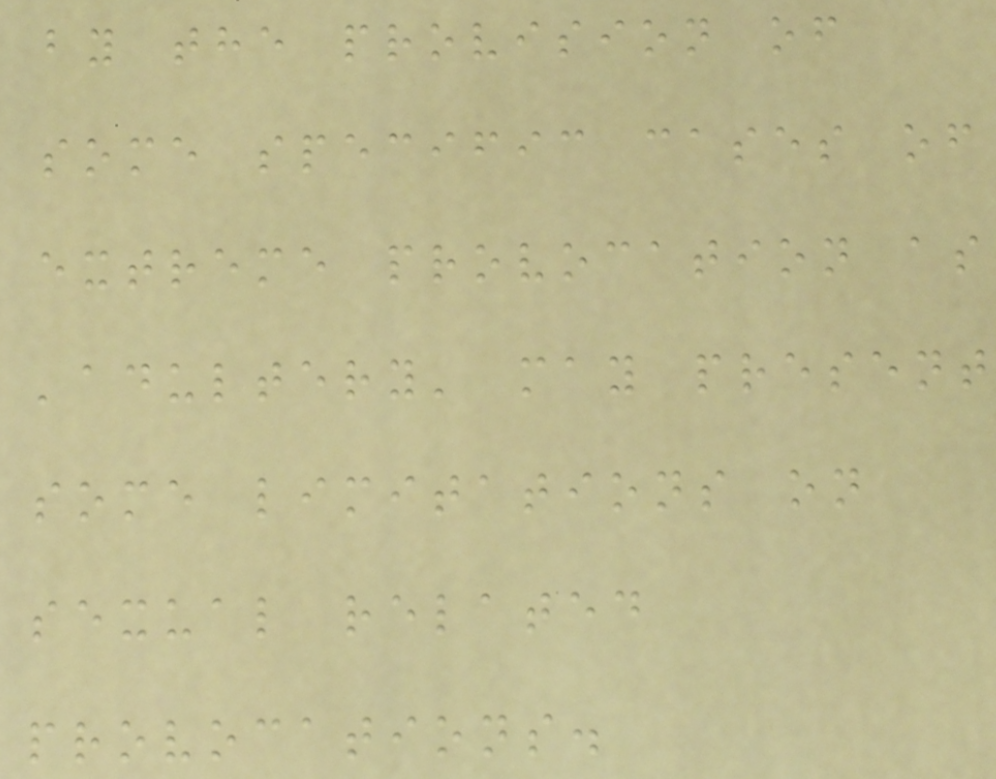by the provision of
some specific cases of
extreme provocation as
'adultery' may present
some limitations on
sexual related
provocations.
